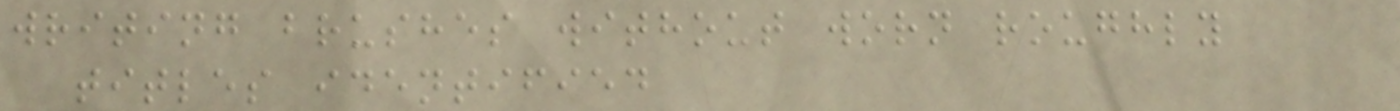writing brushes without worn roughly
titles identified
